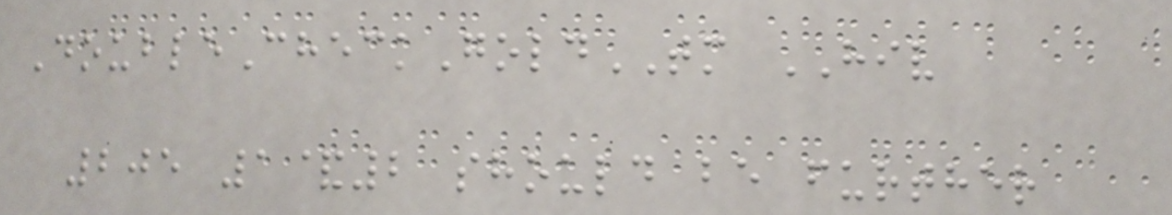DoubleCheckGoldTM HIV
205 1&2 should be further
